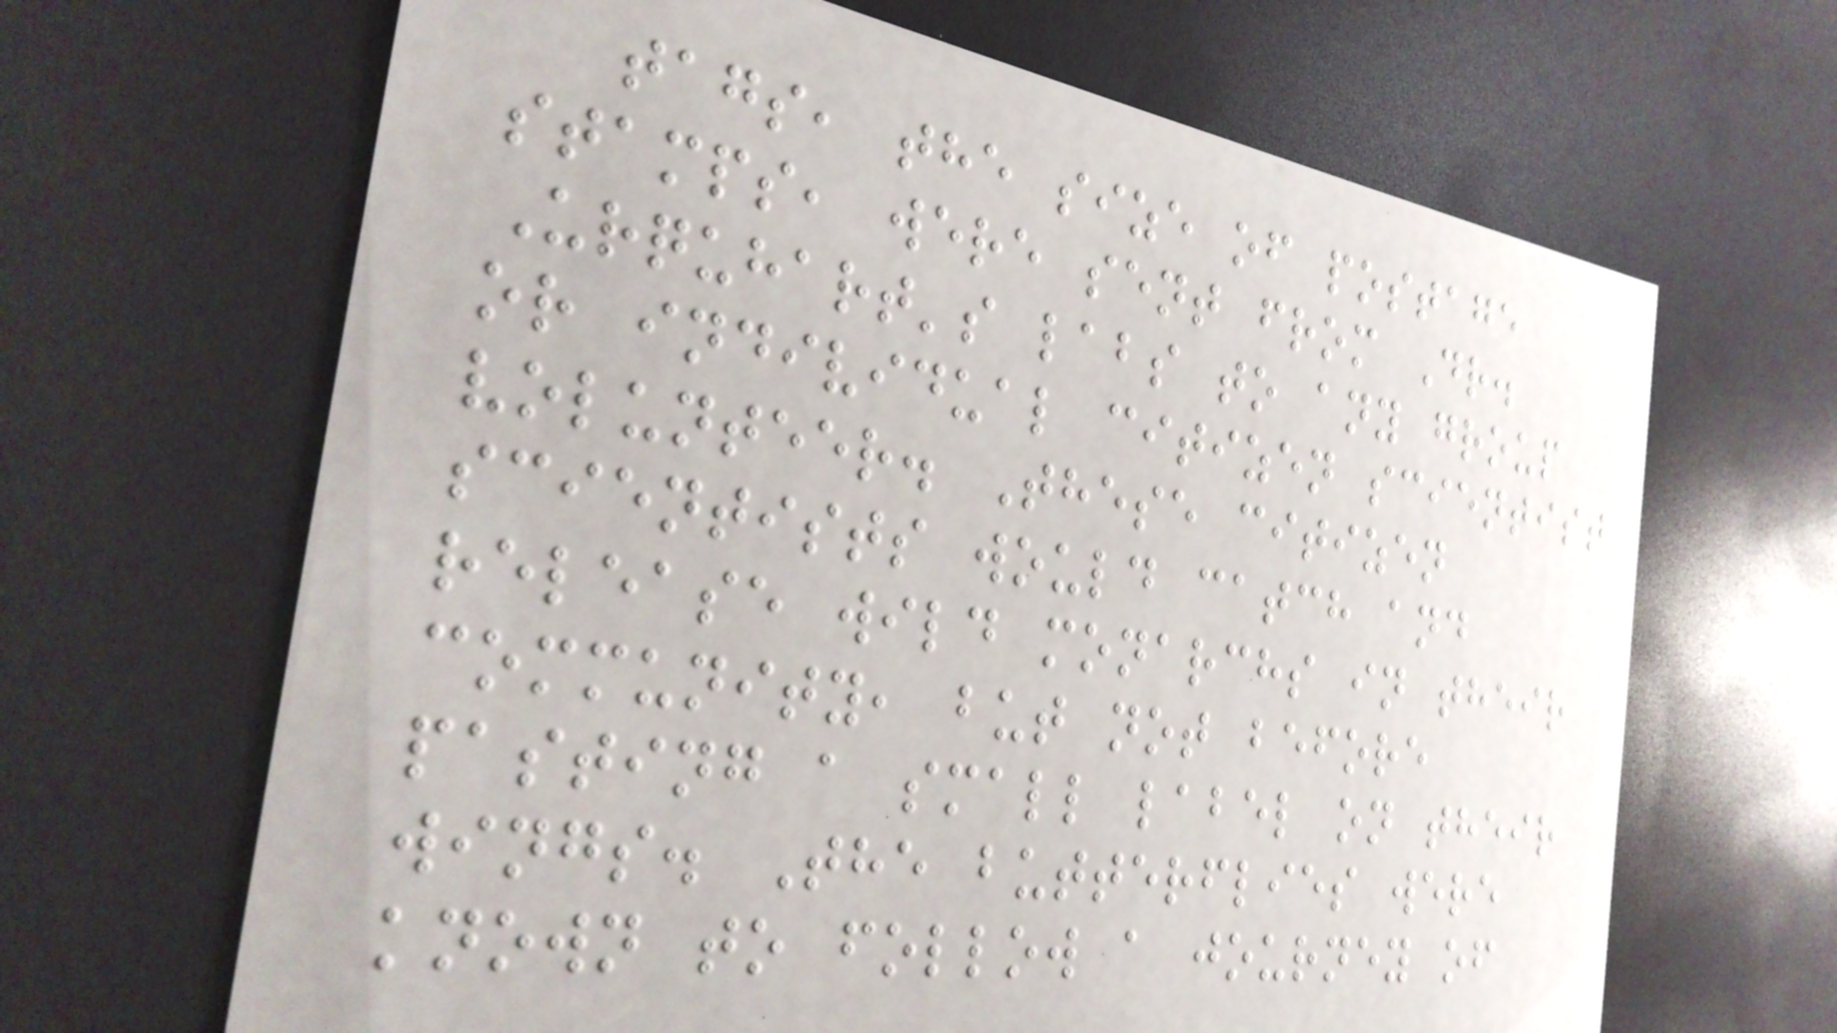tags, the size of postage
stamps, were sent from Dr.
Urquhart's labs to any group
or individual citizen scientist
volunteer. These citizen
scientists would catch and
release wild monarchs in their
community, but not before
pasting a small label on their
wings. The butterflies were
known to follow a journey of
